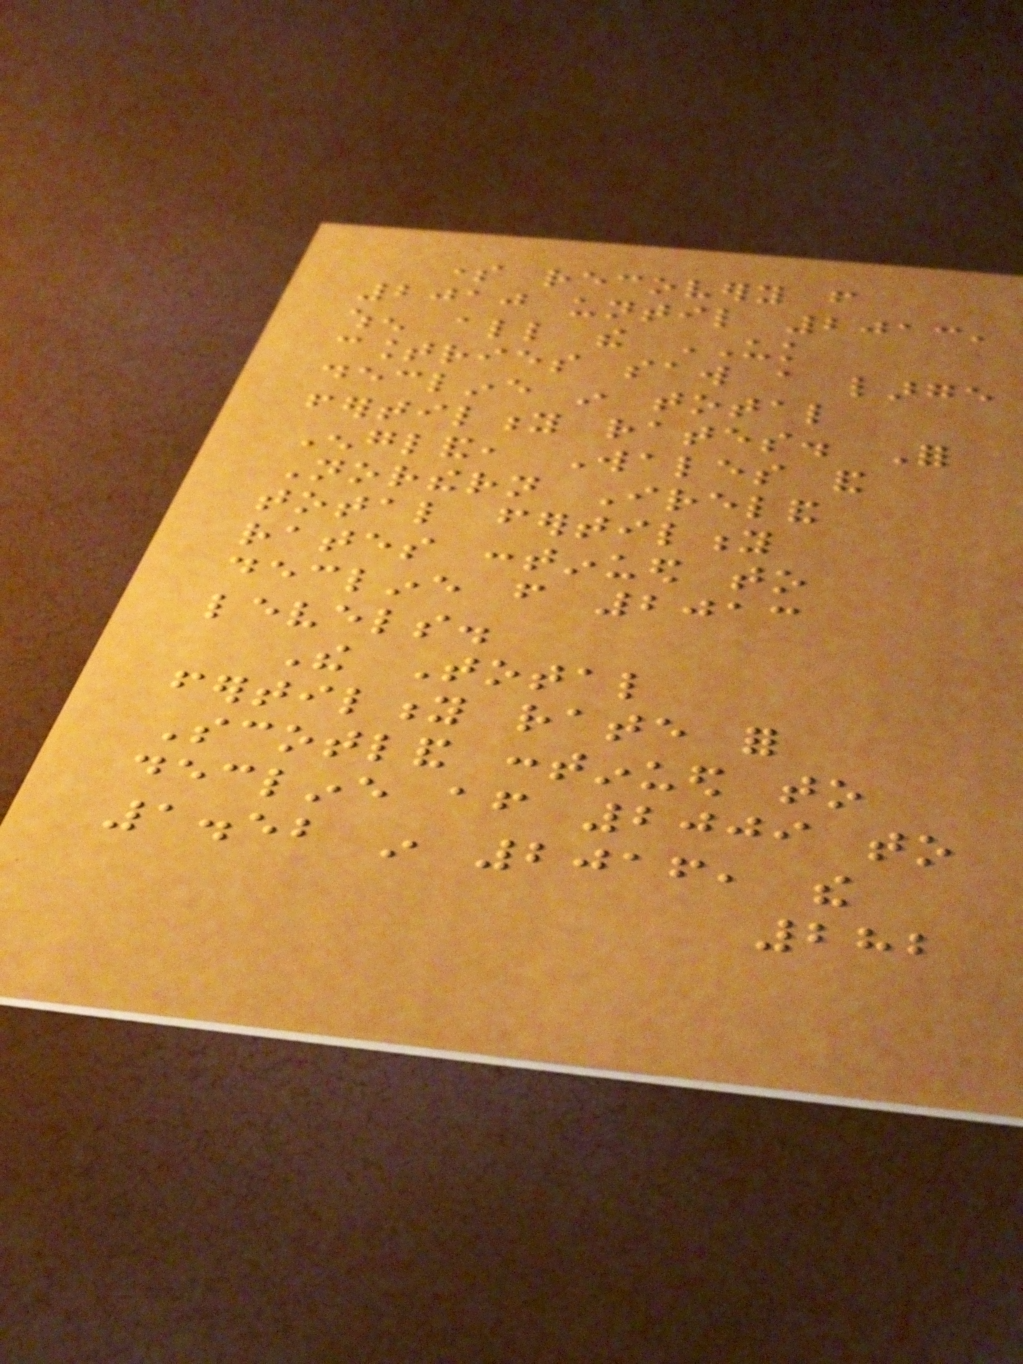some recovery from
2010 until 2013,
when all the UK
countries saw a large
decline in total
fertility rates. For
England, Wales and
Northern Ireland
total fertility
rates continued to
decline from 2013
levels.
The Total
fertility rate for
Scotland continued to
decline after 2009 to
1.52 in 2016, the
282
